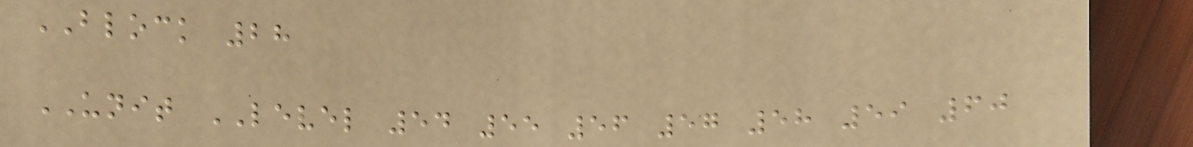BLOCK 28
UNIT LEVEL 54 55 56 57 58 59 60
